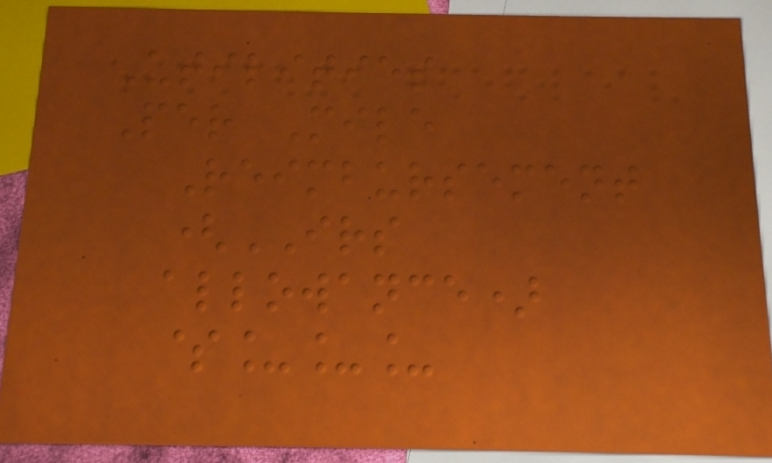Utilities
Per Mile
Reimbursement
(IRS
allowance)
$___
